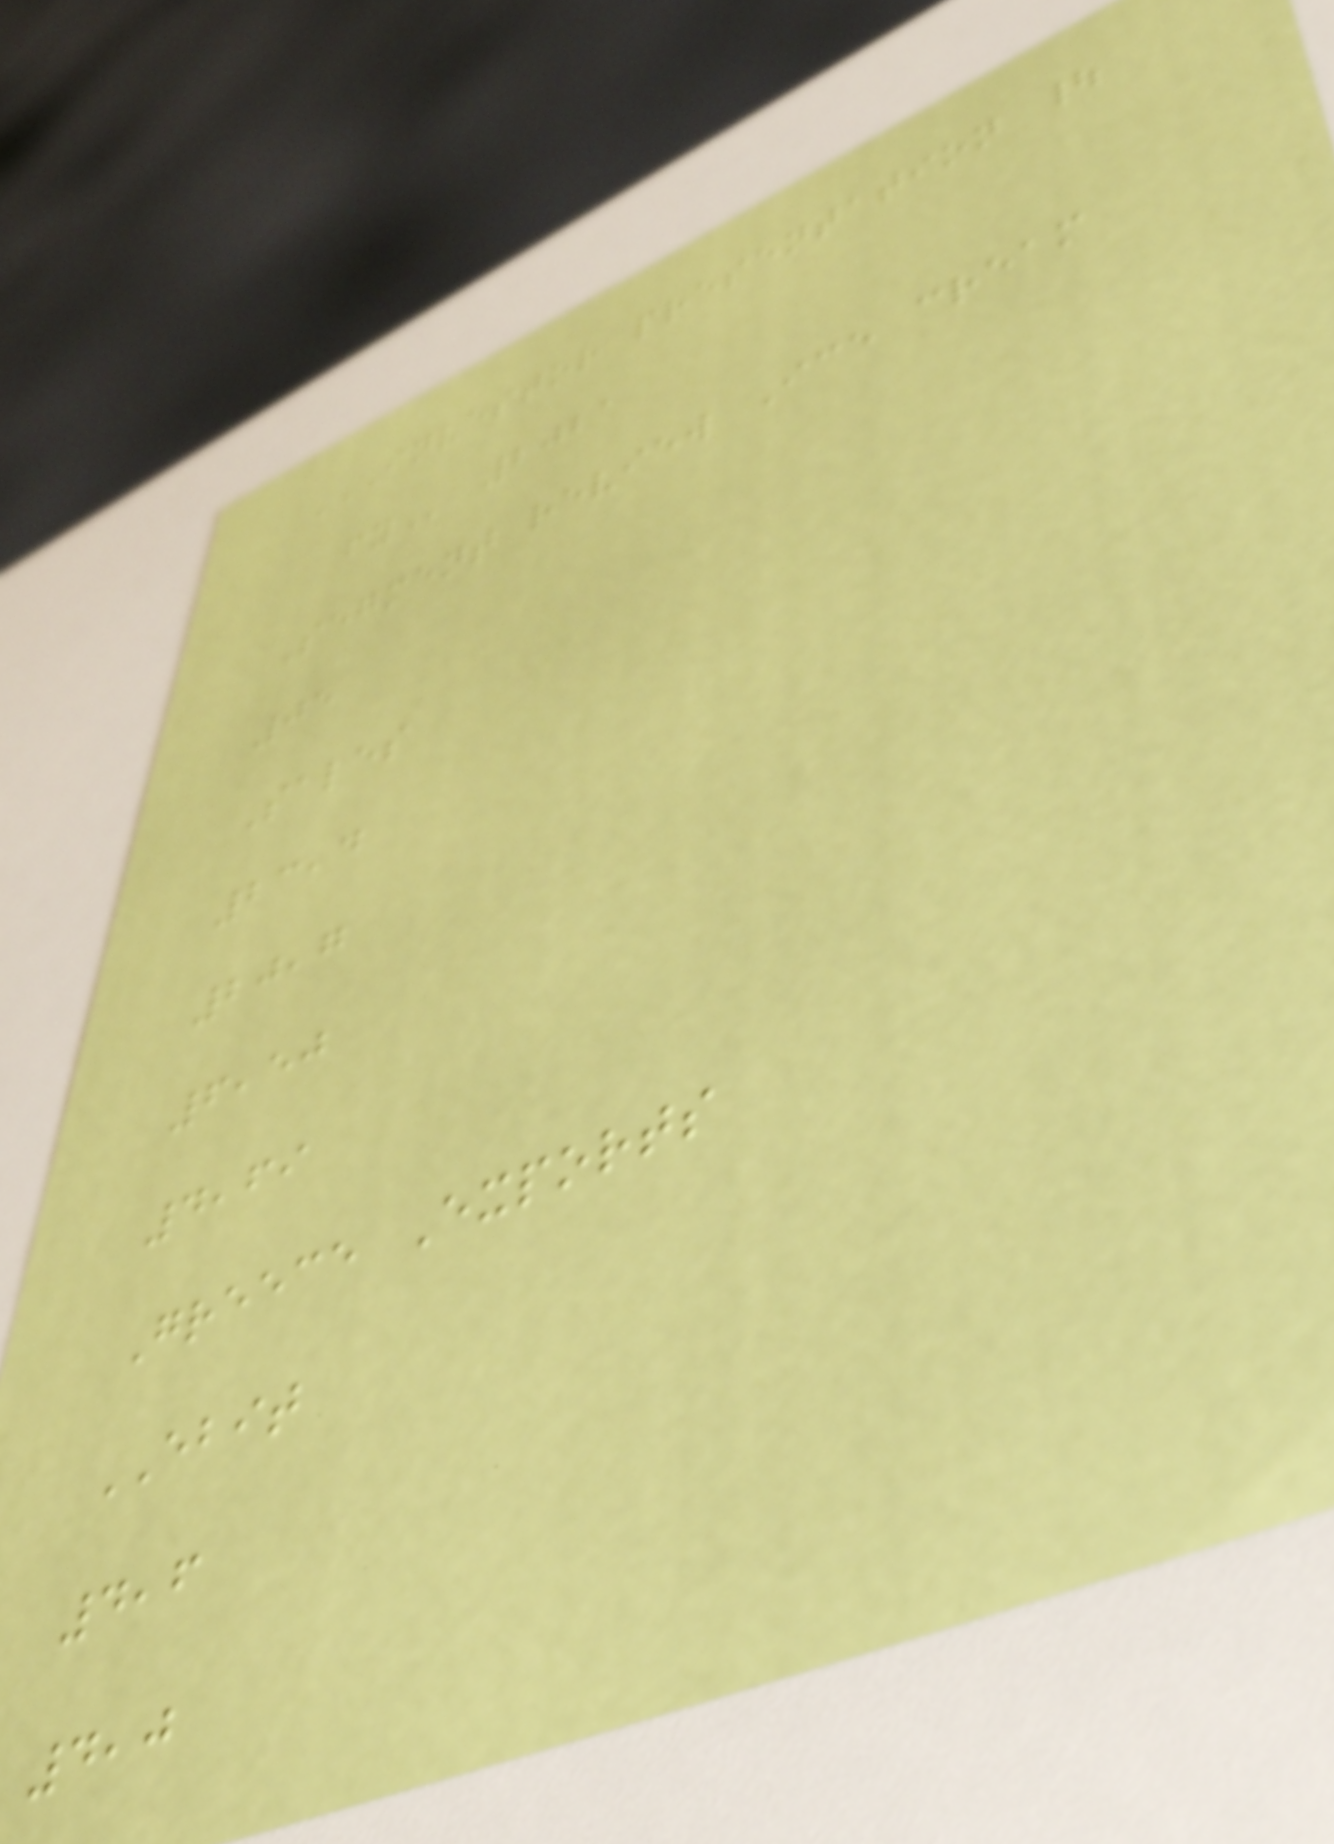INVESTOR PRESENTATION |
FY 2021
Segment review Ice cream
05
Sales
23,4
20,7
6,50
4,69
Greece Exports
EBIT
4,6
4,0
